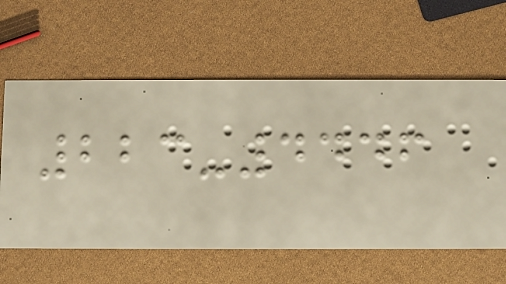223-4446
